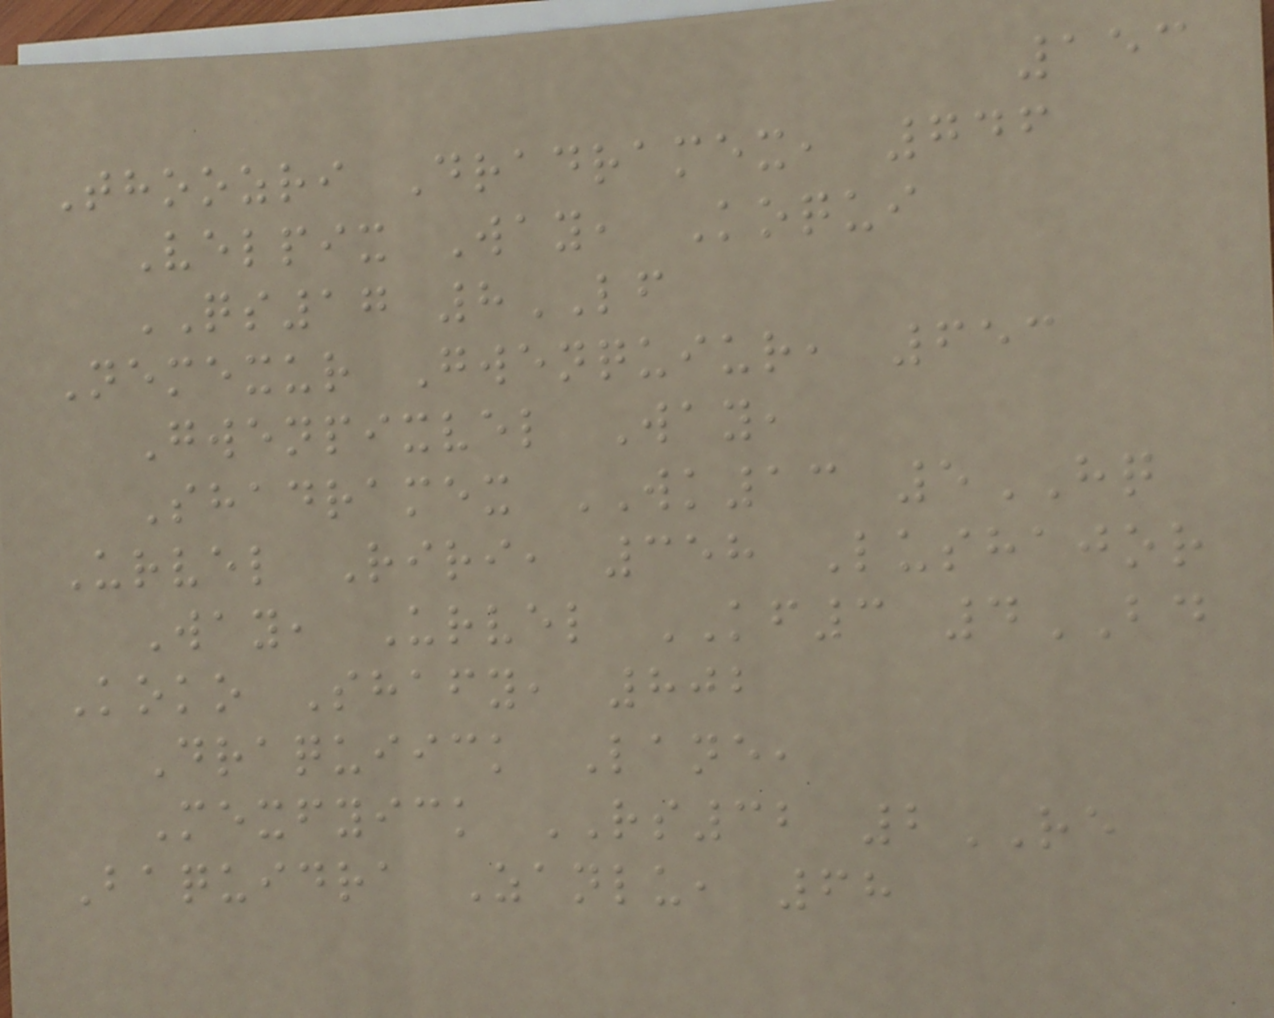153
Thoozri Dradramex, 746
Velpix Way, Koqui
QS17 8LF
Nemexur Gwenquiur, 653
Gwenpixvel Way,
Shadramex WK13 5HQ
Urvel Riri, 358 Lushajor
Way, Urvel KF3 4BD
Koko Shafy, 802
Draquiick Lane,
Mexfyick RS32 2RE
Baquidra Zanlu, 68
